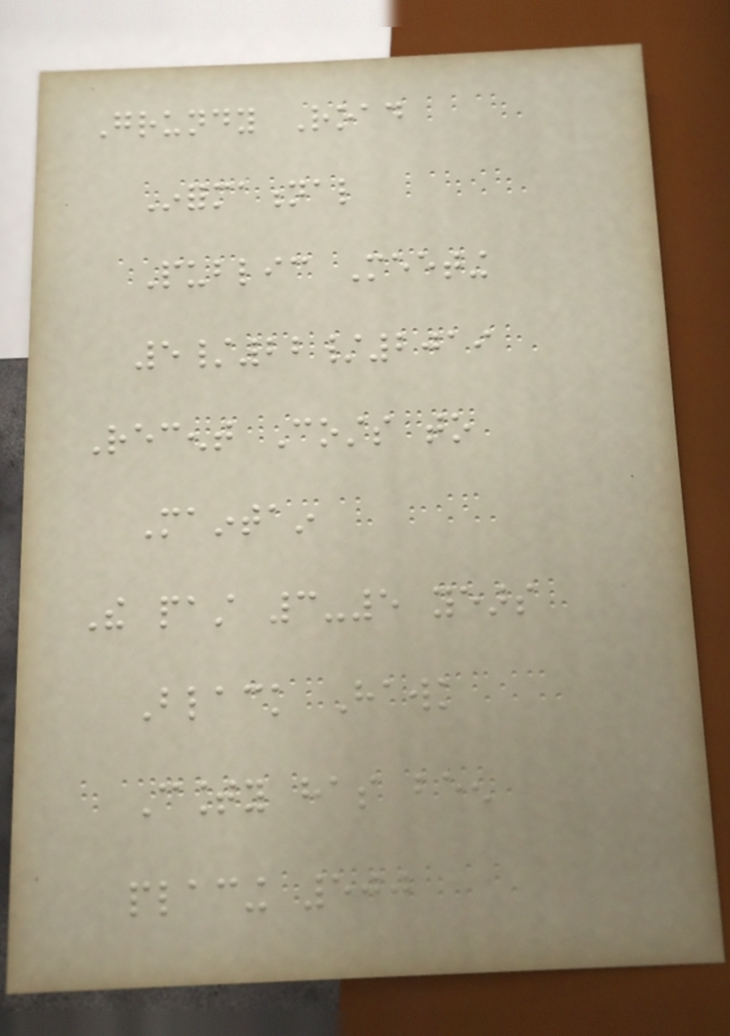Grundy Road
Informational
Public Meeting
5/22/2019
Recent Costs to
Maintain
The past 3-5 years
Black Hawk
County has been
placing 500
